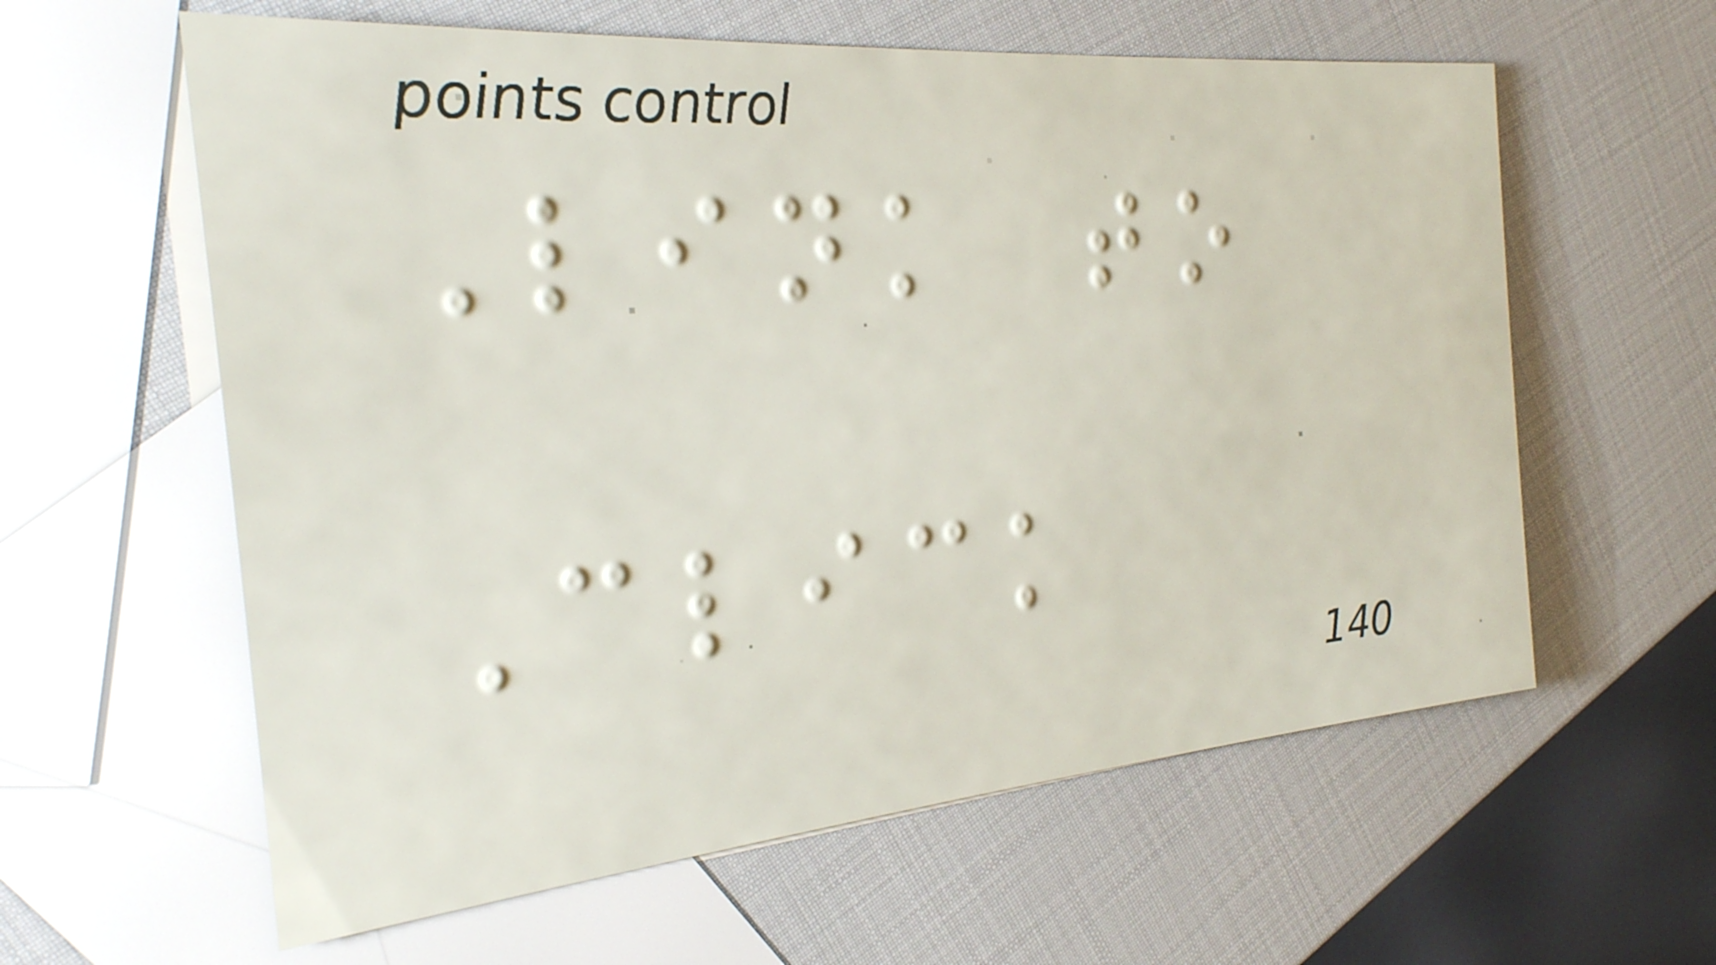Link to
Click
